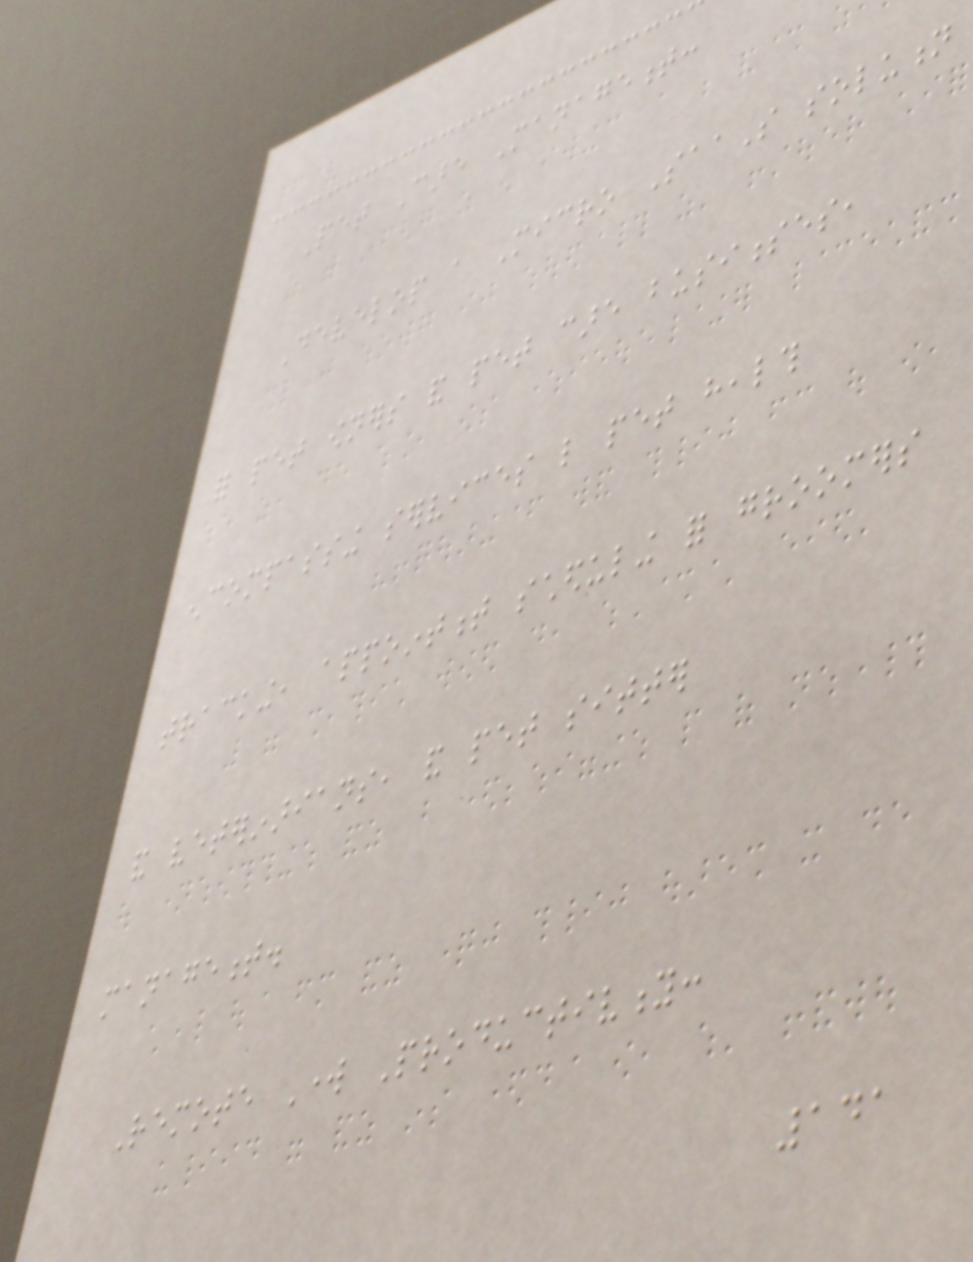Pet Care Management:
Develop a Micro SaaS solution
for pet owners and pet care businesses,
encompassing services like pet health
tracking, appointment scheduling for groomers
and veterinarians, and pet sitter
management.
Remote Work Productivity:
141
